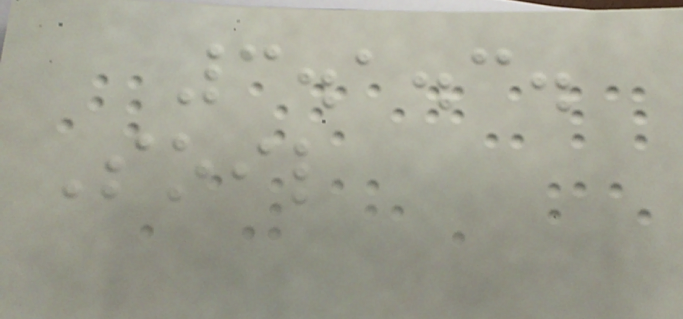3.1.3.
Soil
